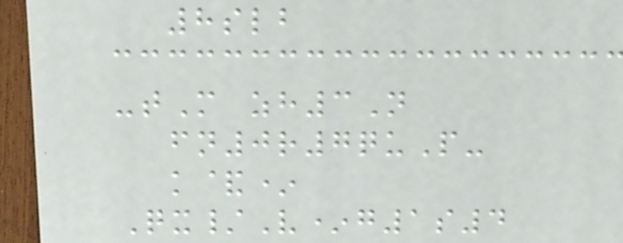8slb
-tM zh3N
fn0r7quP-
k&*
Qx/V*g1s4
